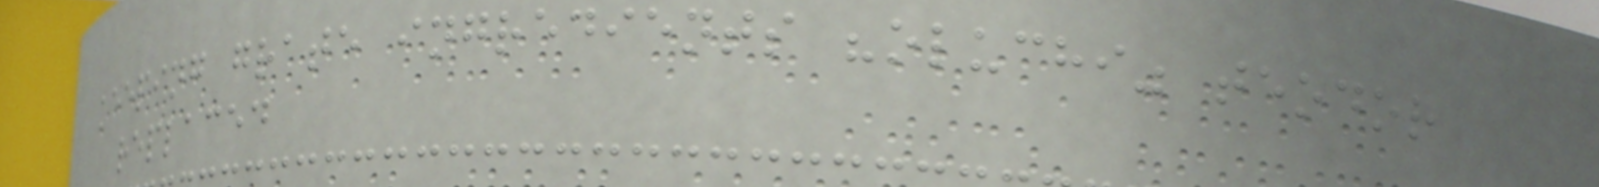keeping grate ingredients "oluchi" teodor
replaced
